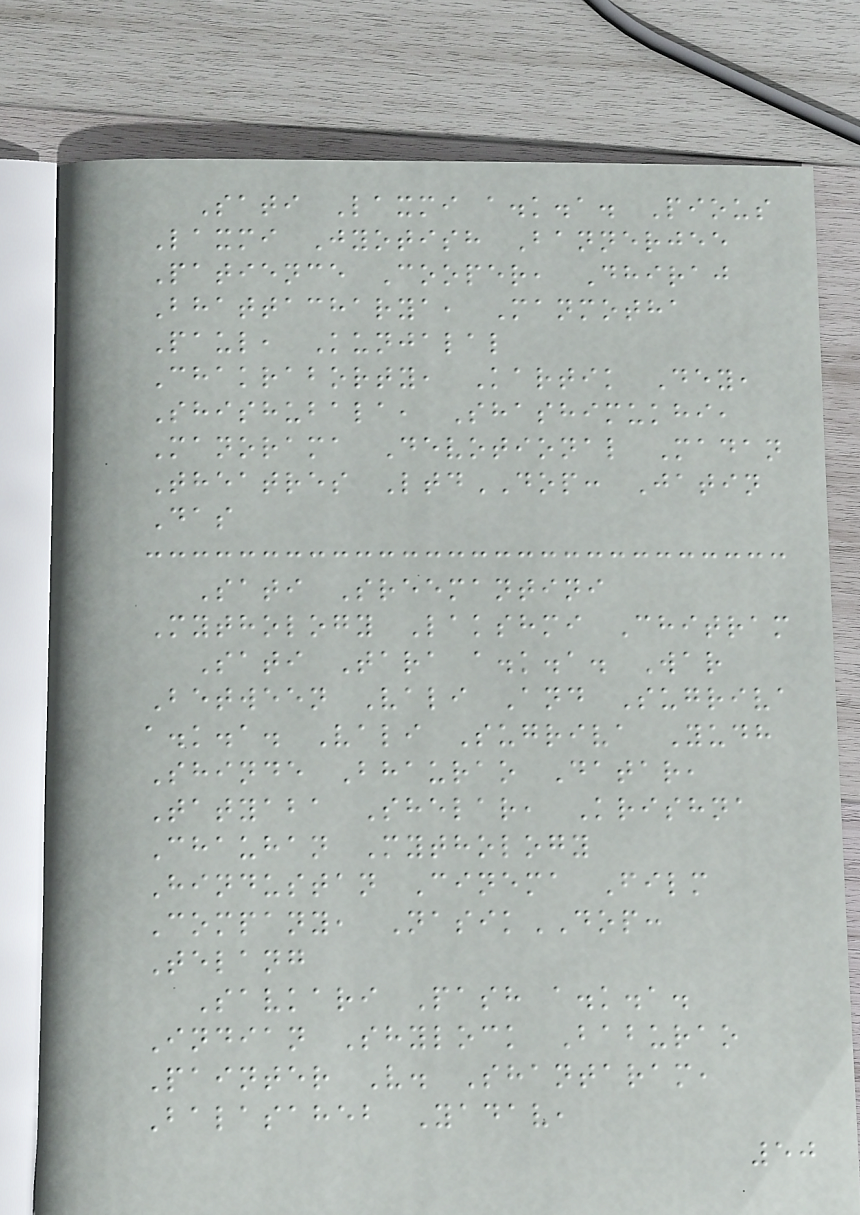Sati Laxmi a.k.a. Pious
Laxmi Jyotish Bannerjee
Patience Cooper, Dhiraj
Bhattacharya, Manmotha
Paul, Kunjalal
Chakraborty, Kartik Dey,
Shishubala, Shashimukhi,
Manorama Devotional Madan
Theatres LtdDOP: Jatin
Das
Sati Sreemantini
Mythology Lakshmi Chitram
Sati Tara a.k.a. War
Between Vali And Sugriva
a.k.a. Vali Sugriva Yudh
Shinde Bhaurao Datar,
Tatyaba Shelar, Krishna
Chauhan Mythology
Hindustan Cinema Film
Company, NasikDOP:
Telang
Savkari Pash a.k.a.
Indian Shylock Baburao
Painter V. Shantaram,
Balasaheb Yadav,
50
